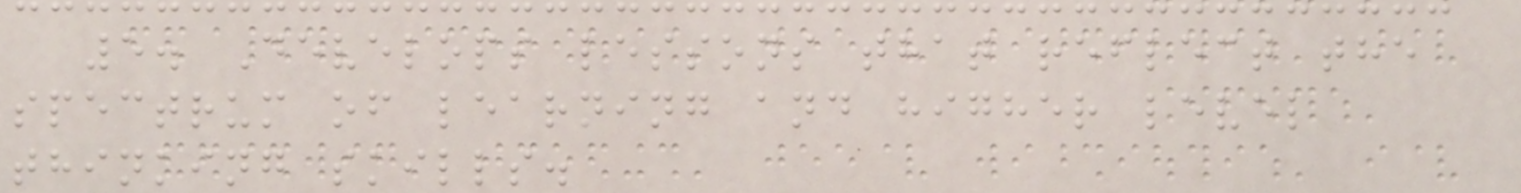5. Develops lessons that reflect the
spectrum of learning and higher level
thinking skills.
